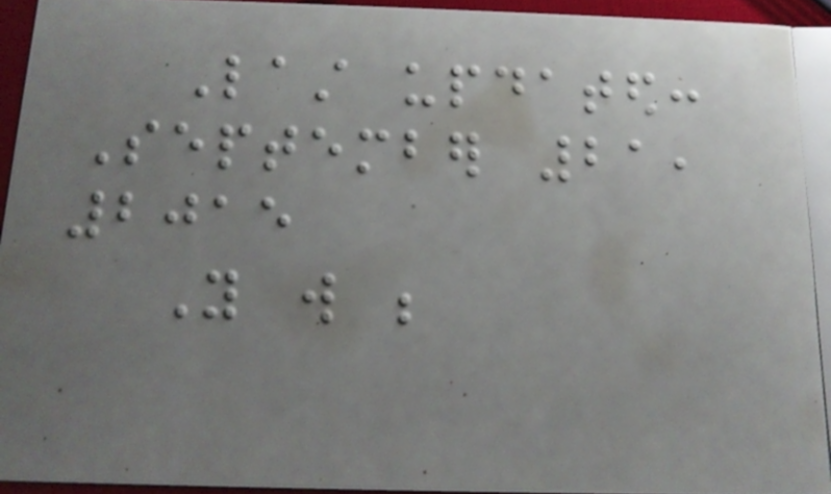Last updated:
September 21,
2015
You will be
